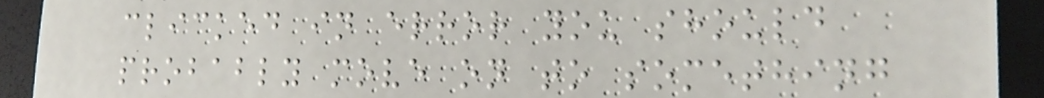clicked in error you should
probably move on to something
